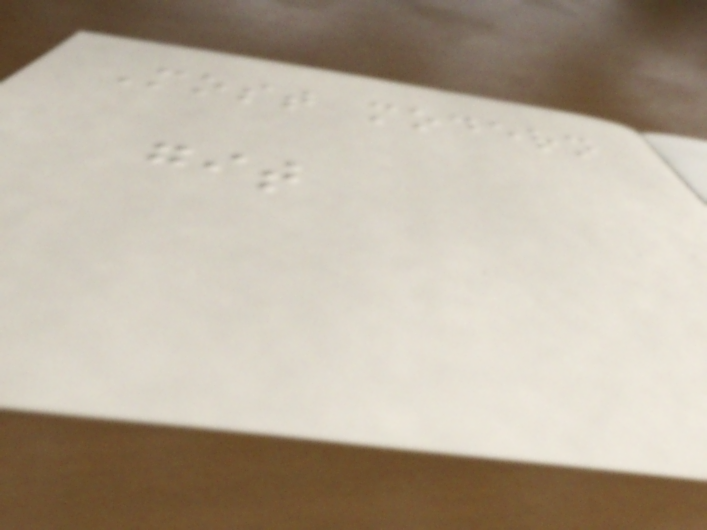Most modern
git
